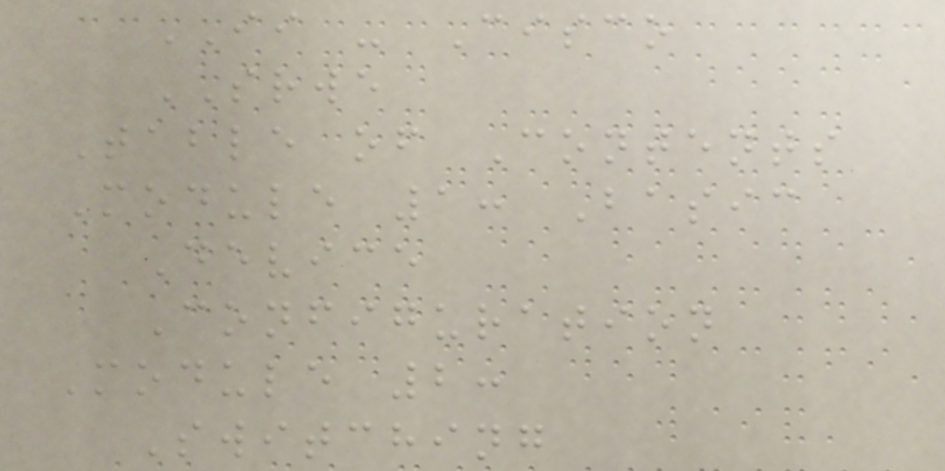II - Cisco
SRWE
Table of Contents
Module 1: Basic
Device
Configuration
Module 2:
Switching
